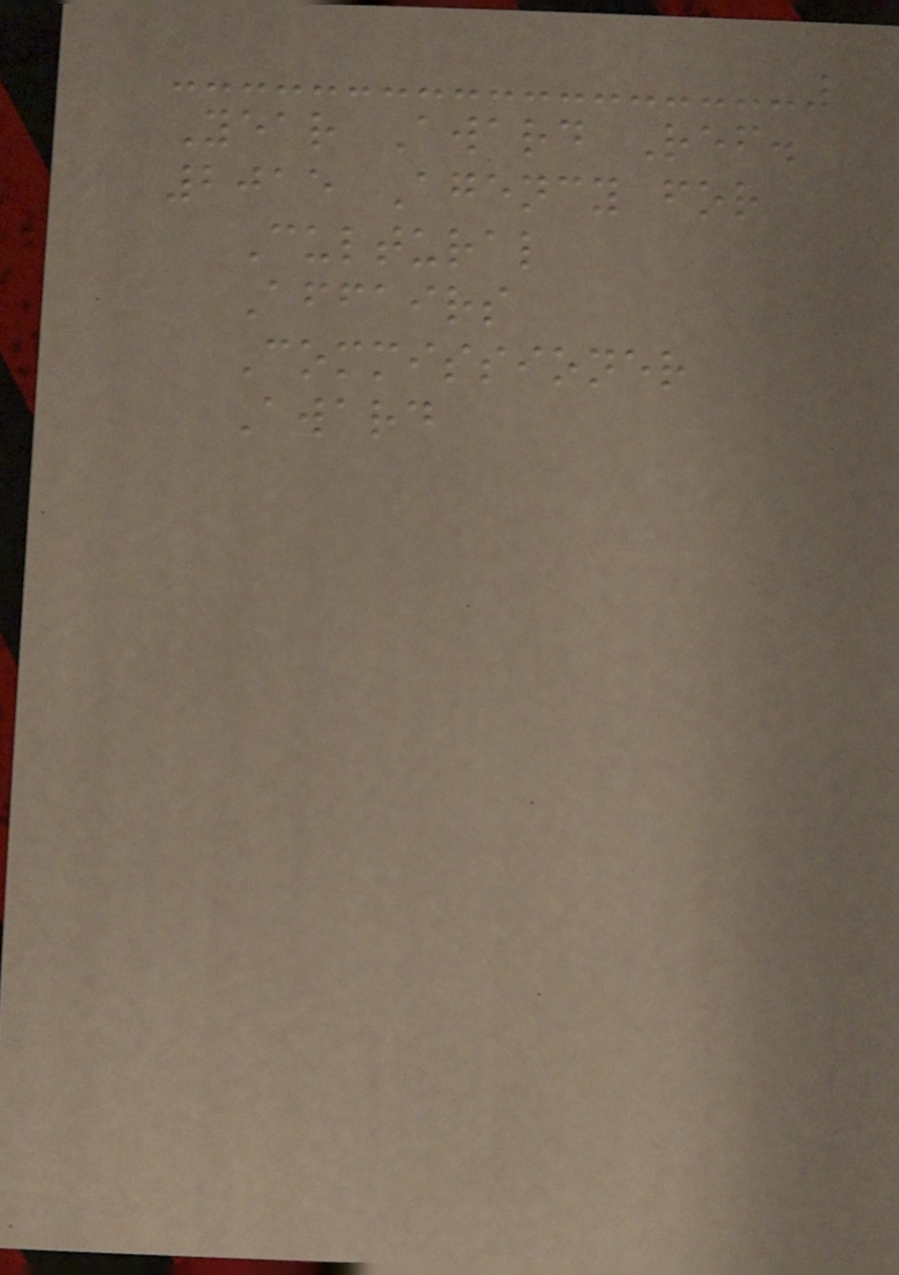Year Award Ref.
2015 Agency for
Cultural
Affairs
Commissioner
Award
